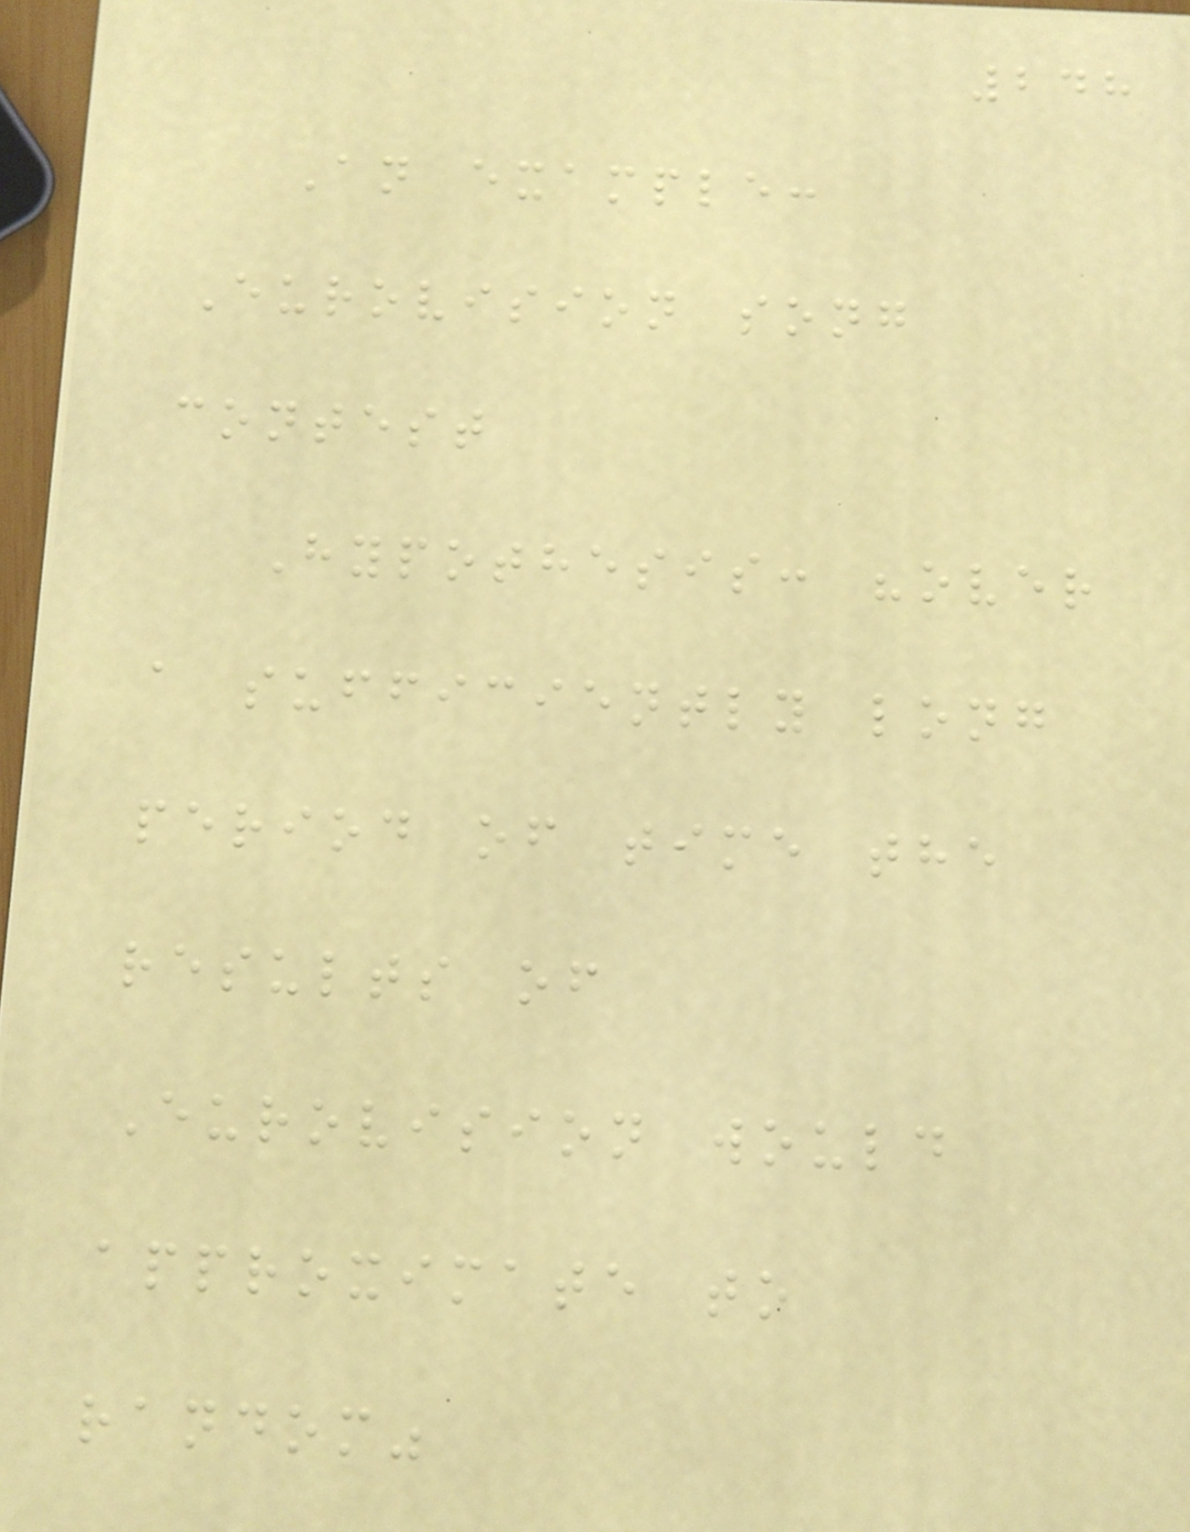248
An example:
Eurovision song
contest
Hypothesis: "over
a sufficiently long
period of time the
results of
Eurovision would
approximate to
random"
